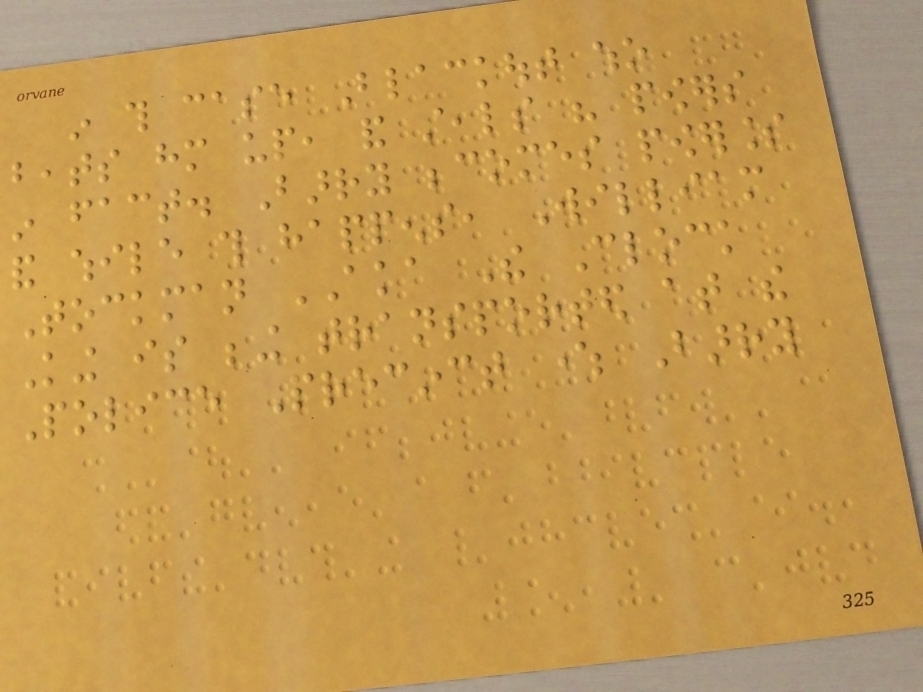in this case Blackout who
beats him up, and steals his powers
in fact. Barry becomes powerless
and while this happens, William
Tockman AKA The Clock
King is being transported at the
Police Precinct where Barry
